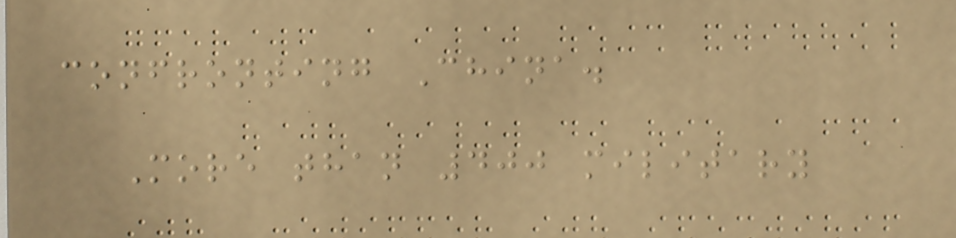confronting China.
More than 400 military
